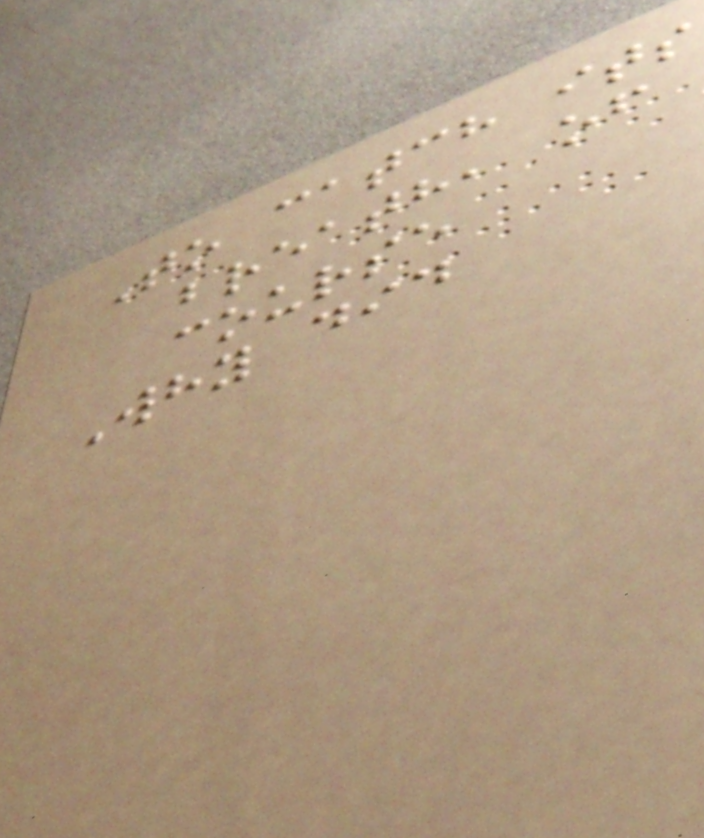To catch its
breath, of
course
Why did
